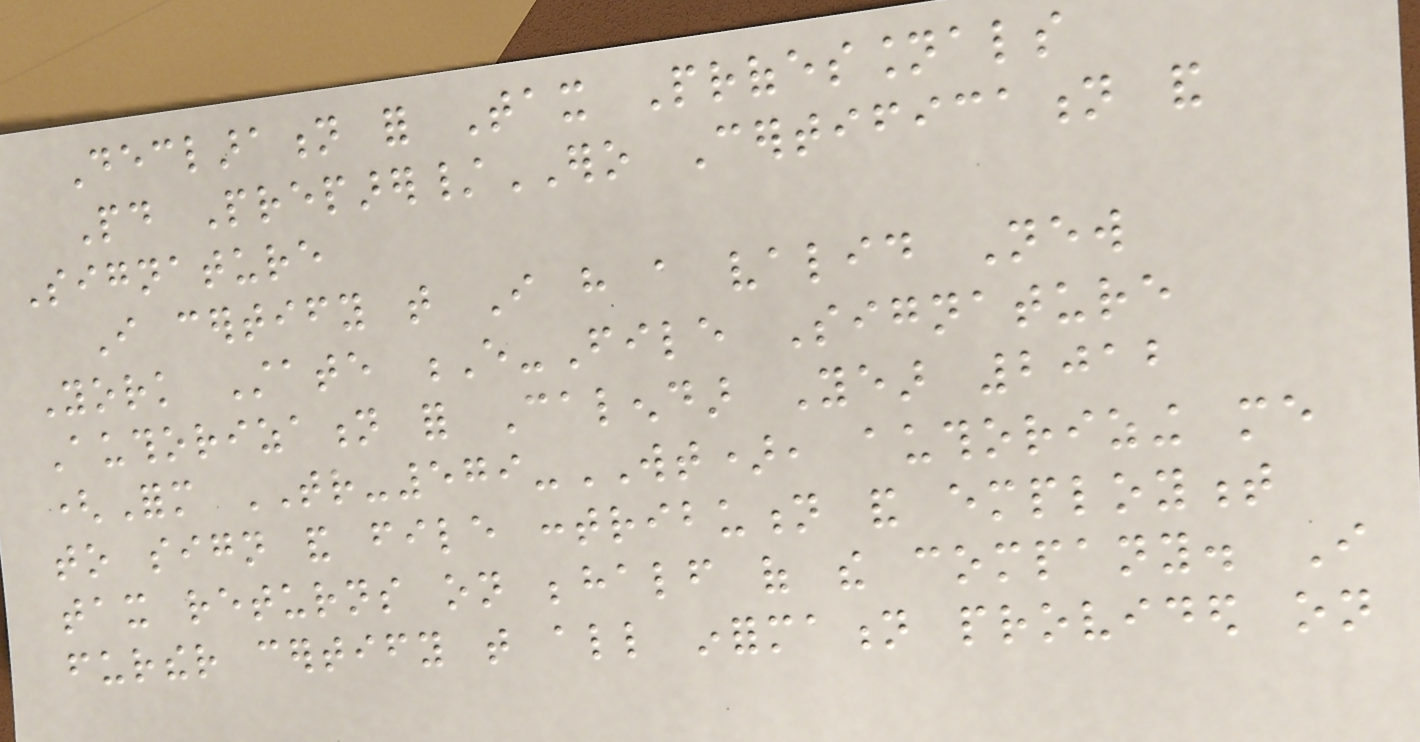Declaration for Tax Professionals
Paid Preparer/ERO Certification and
Signature
I certify that I have a valid New
York State E-File Signature
Authorization for Calendar Year 2012
(Form TR-579-WT), authorizing me
to sign and file contribution and employment
tax returns on behalf of the company. I
further certify that all information provided on
